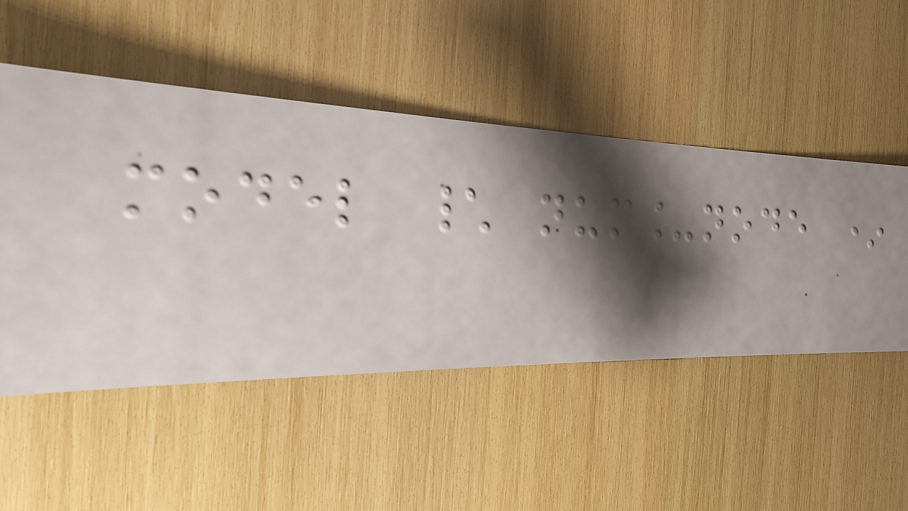model \ num_node *
